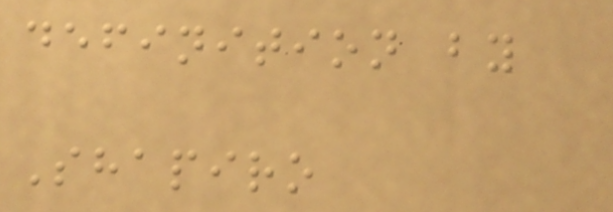definition by
Shapiro
